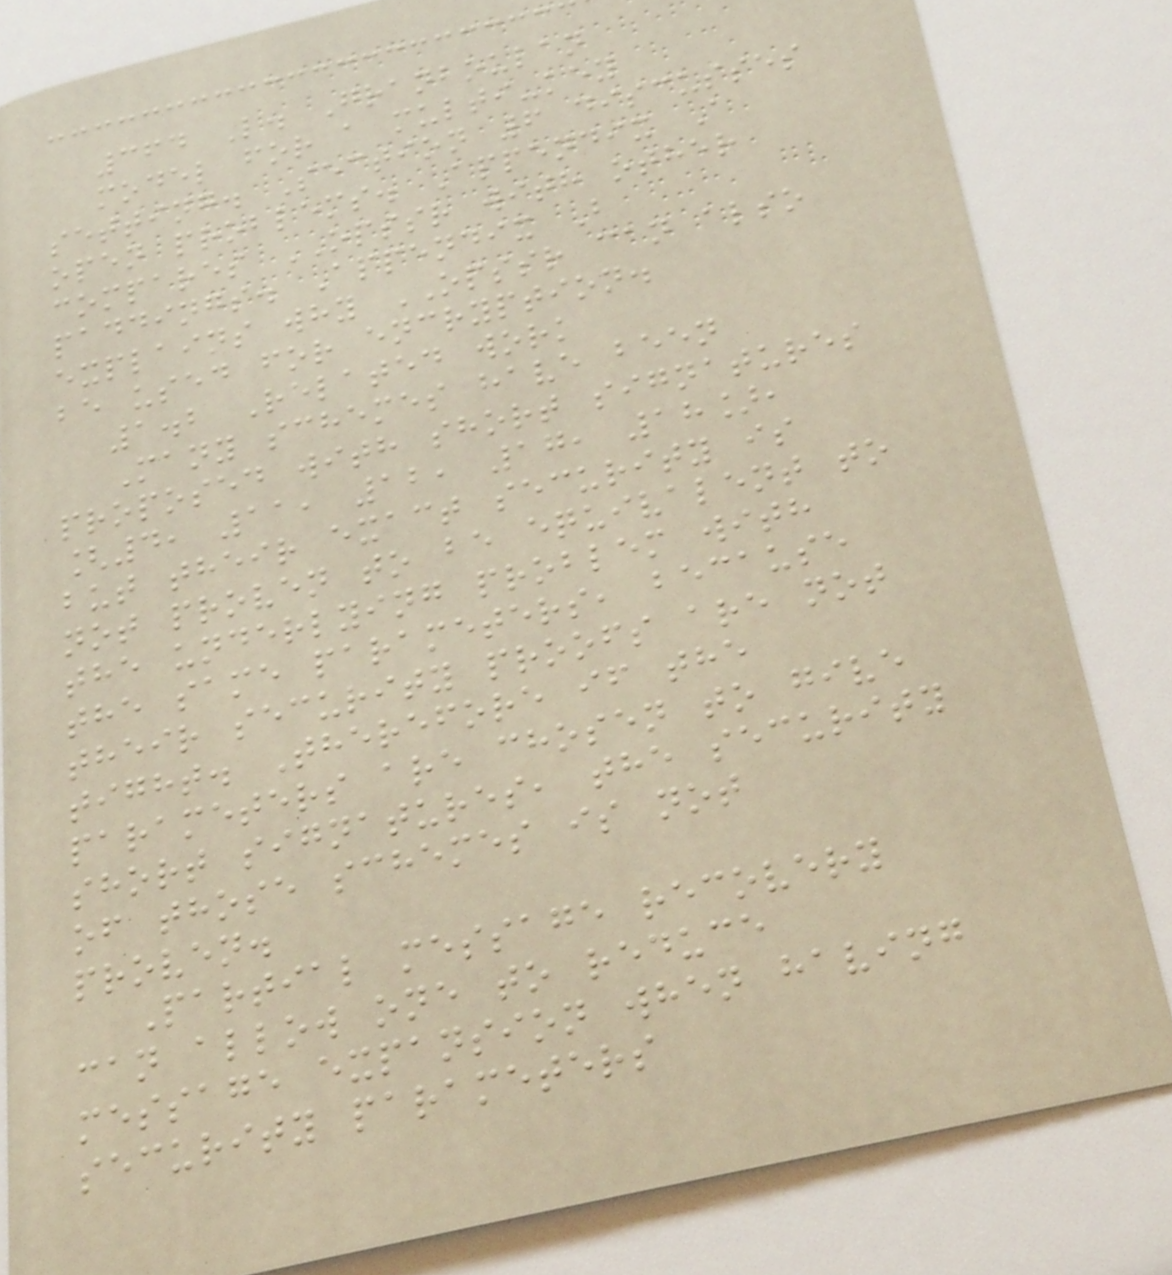364 L. Granboulan
model for a multi-key
setting. Section 6 discusses
open problems. Appendix A
compares OPSSR with other
paddings. Appendix B
explains why OPSSR can also
be used for encryption.
1.2 Related work
Many schemes have been
proposed with short signatures
[4, 11, 12, 17, 18],
but their exact security is
not proven to be equivalent to
the underlying problem with
the same parameters, because
their security proofs are not
tight. Therefore if the
parameters are chosen to give
short signatures, the security
of those schemes is not
proven.
Partial message recovery
can allow one to reduce
message expansion when having
security parameters
